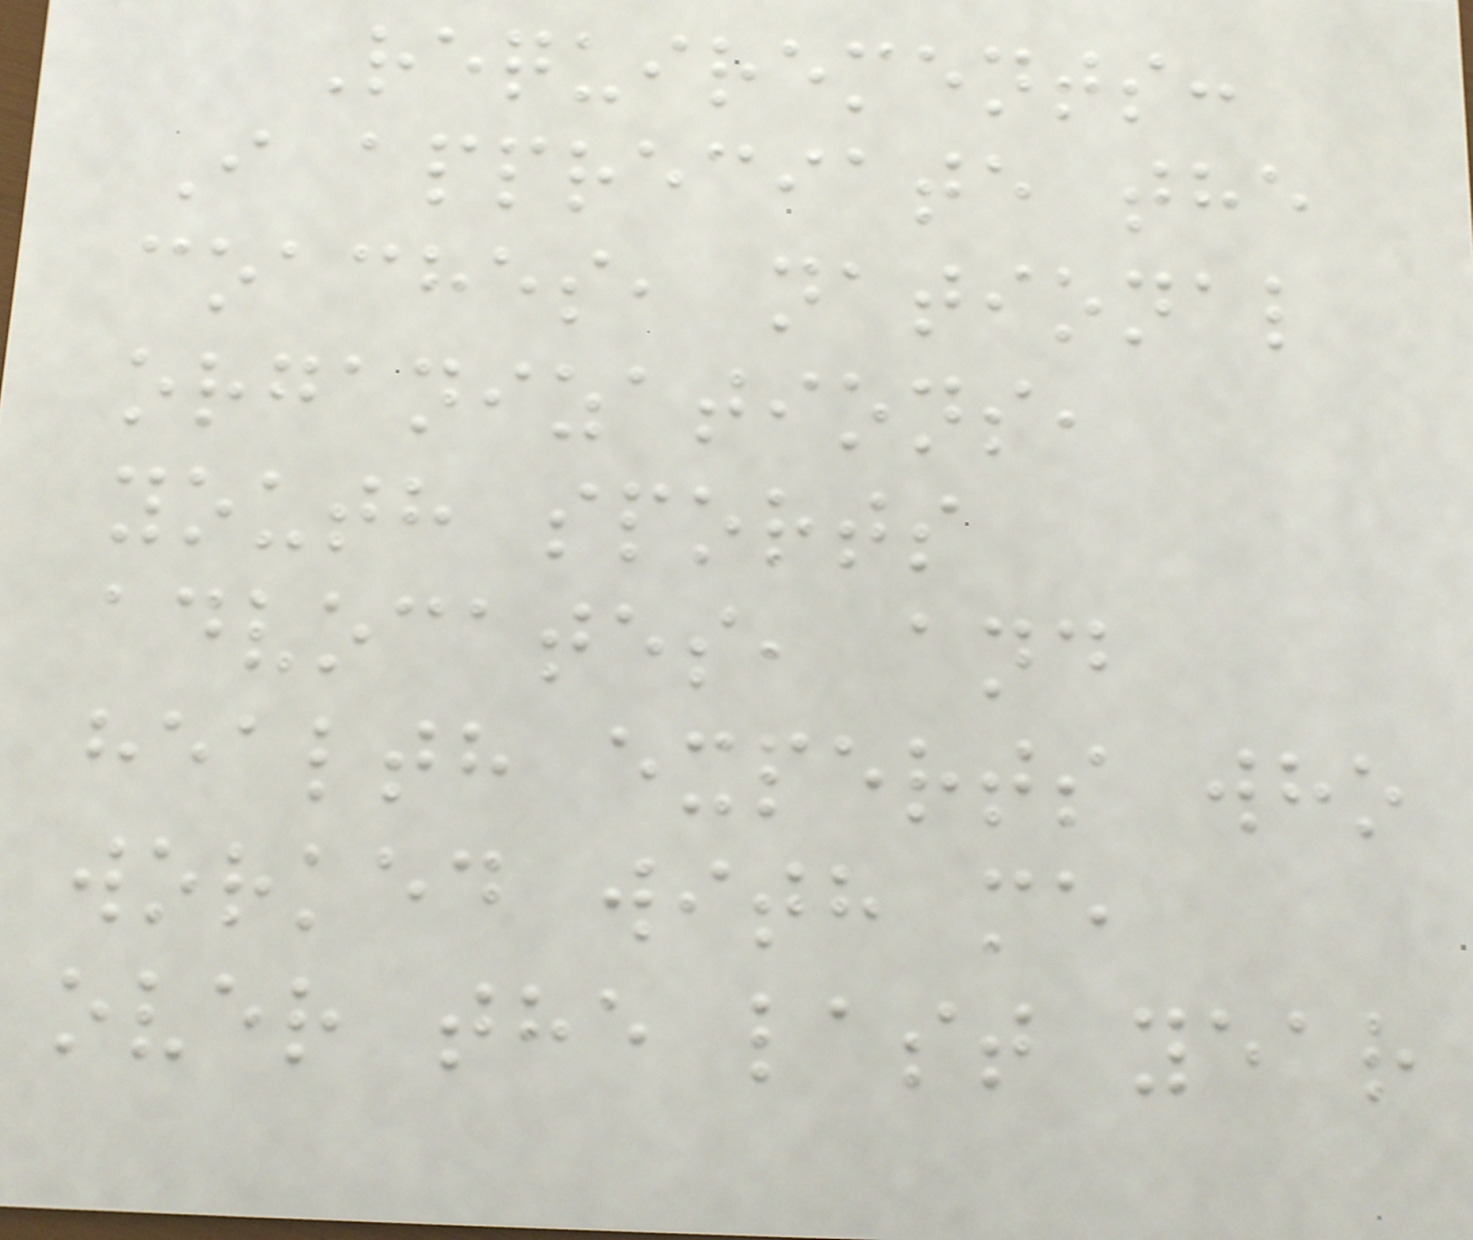Requirements:
I appreciate the
coaches, national
organizations,
youth sports
advocates, and
health experts who
worked with me
over the last year
